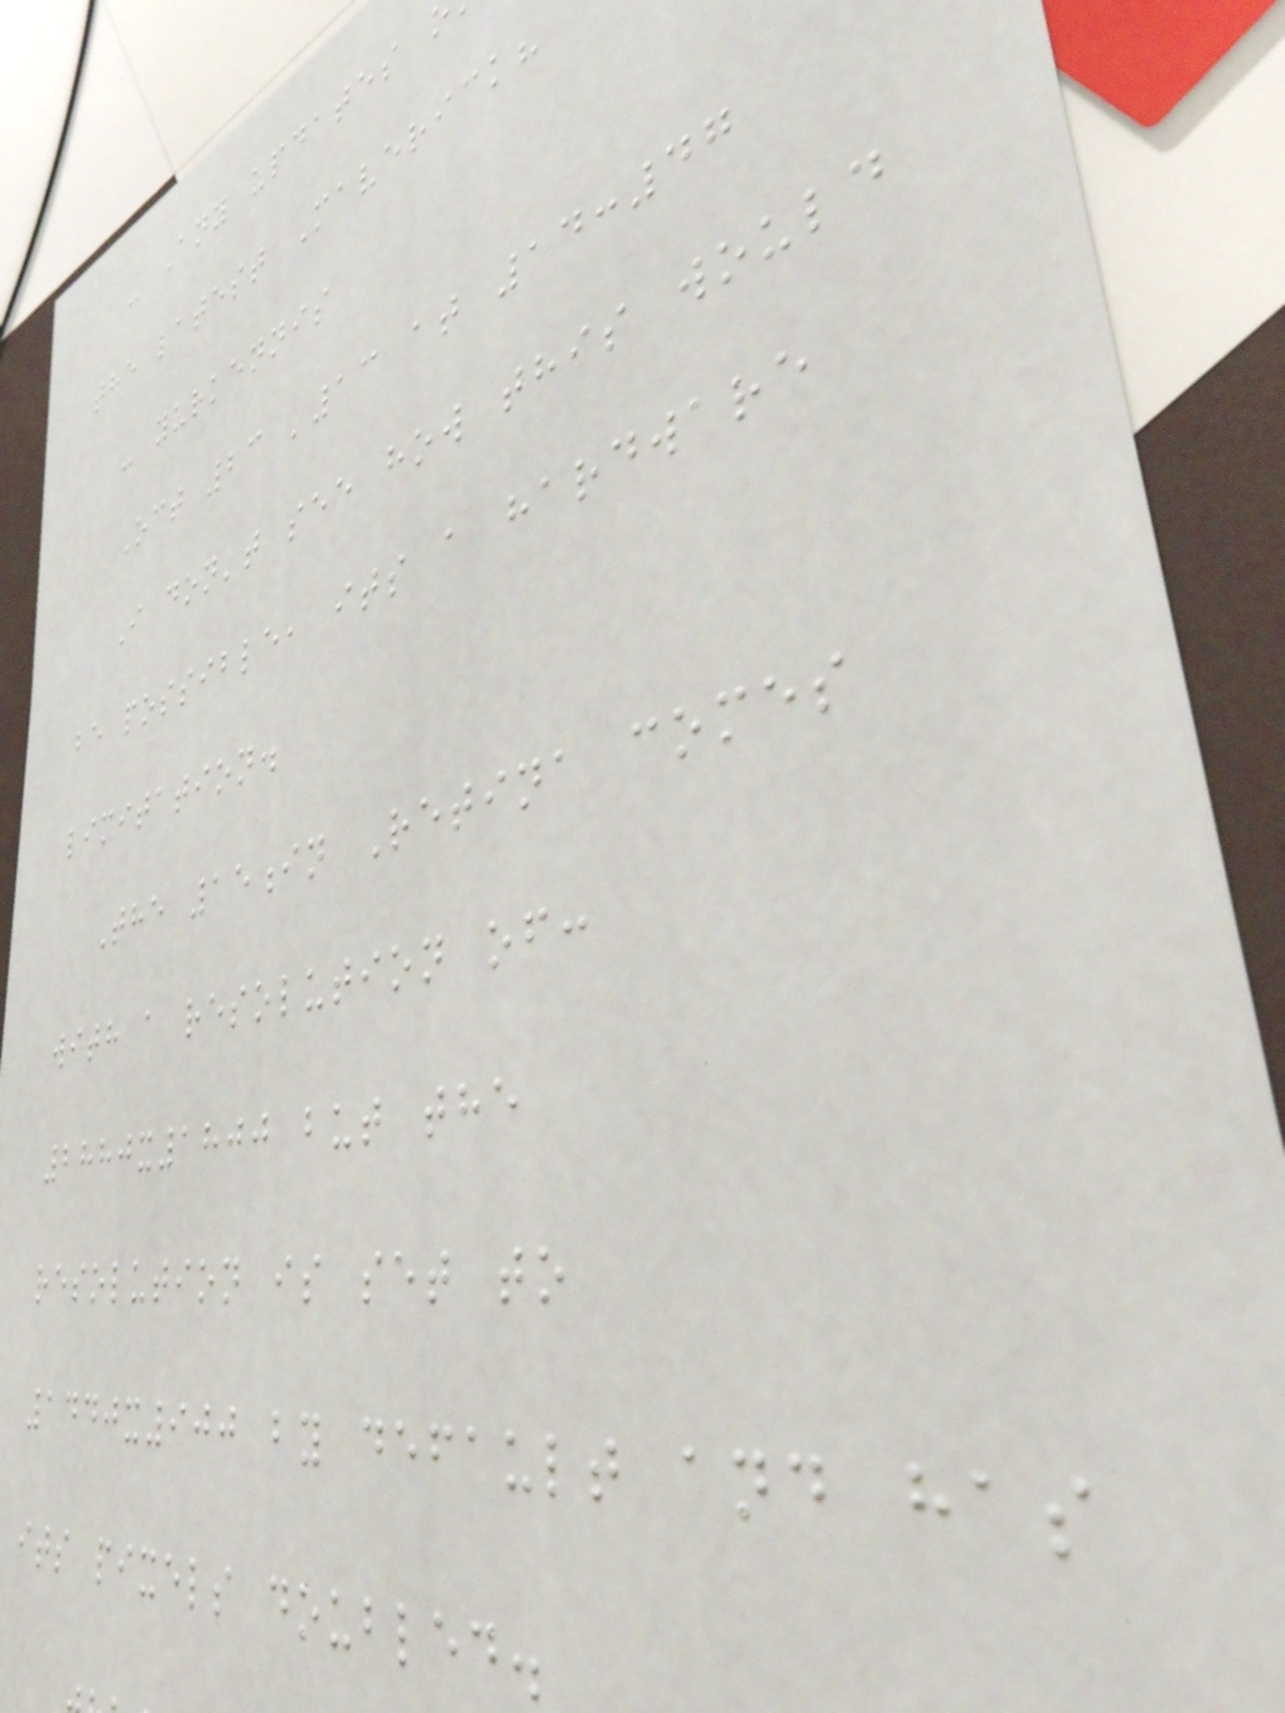- Any updates
the latest Maverick?
- yurkennis
Oct 23 '13 at 14:47
I don't see how this would
be possible, its a hardware
limitation.
The 15in Retina comes
with a resolution of:
2880x1800 but the
resolution is set to
1440x900 by default and has
its pixels doubled.
